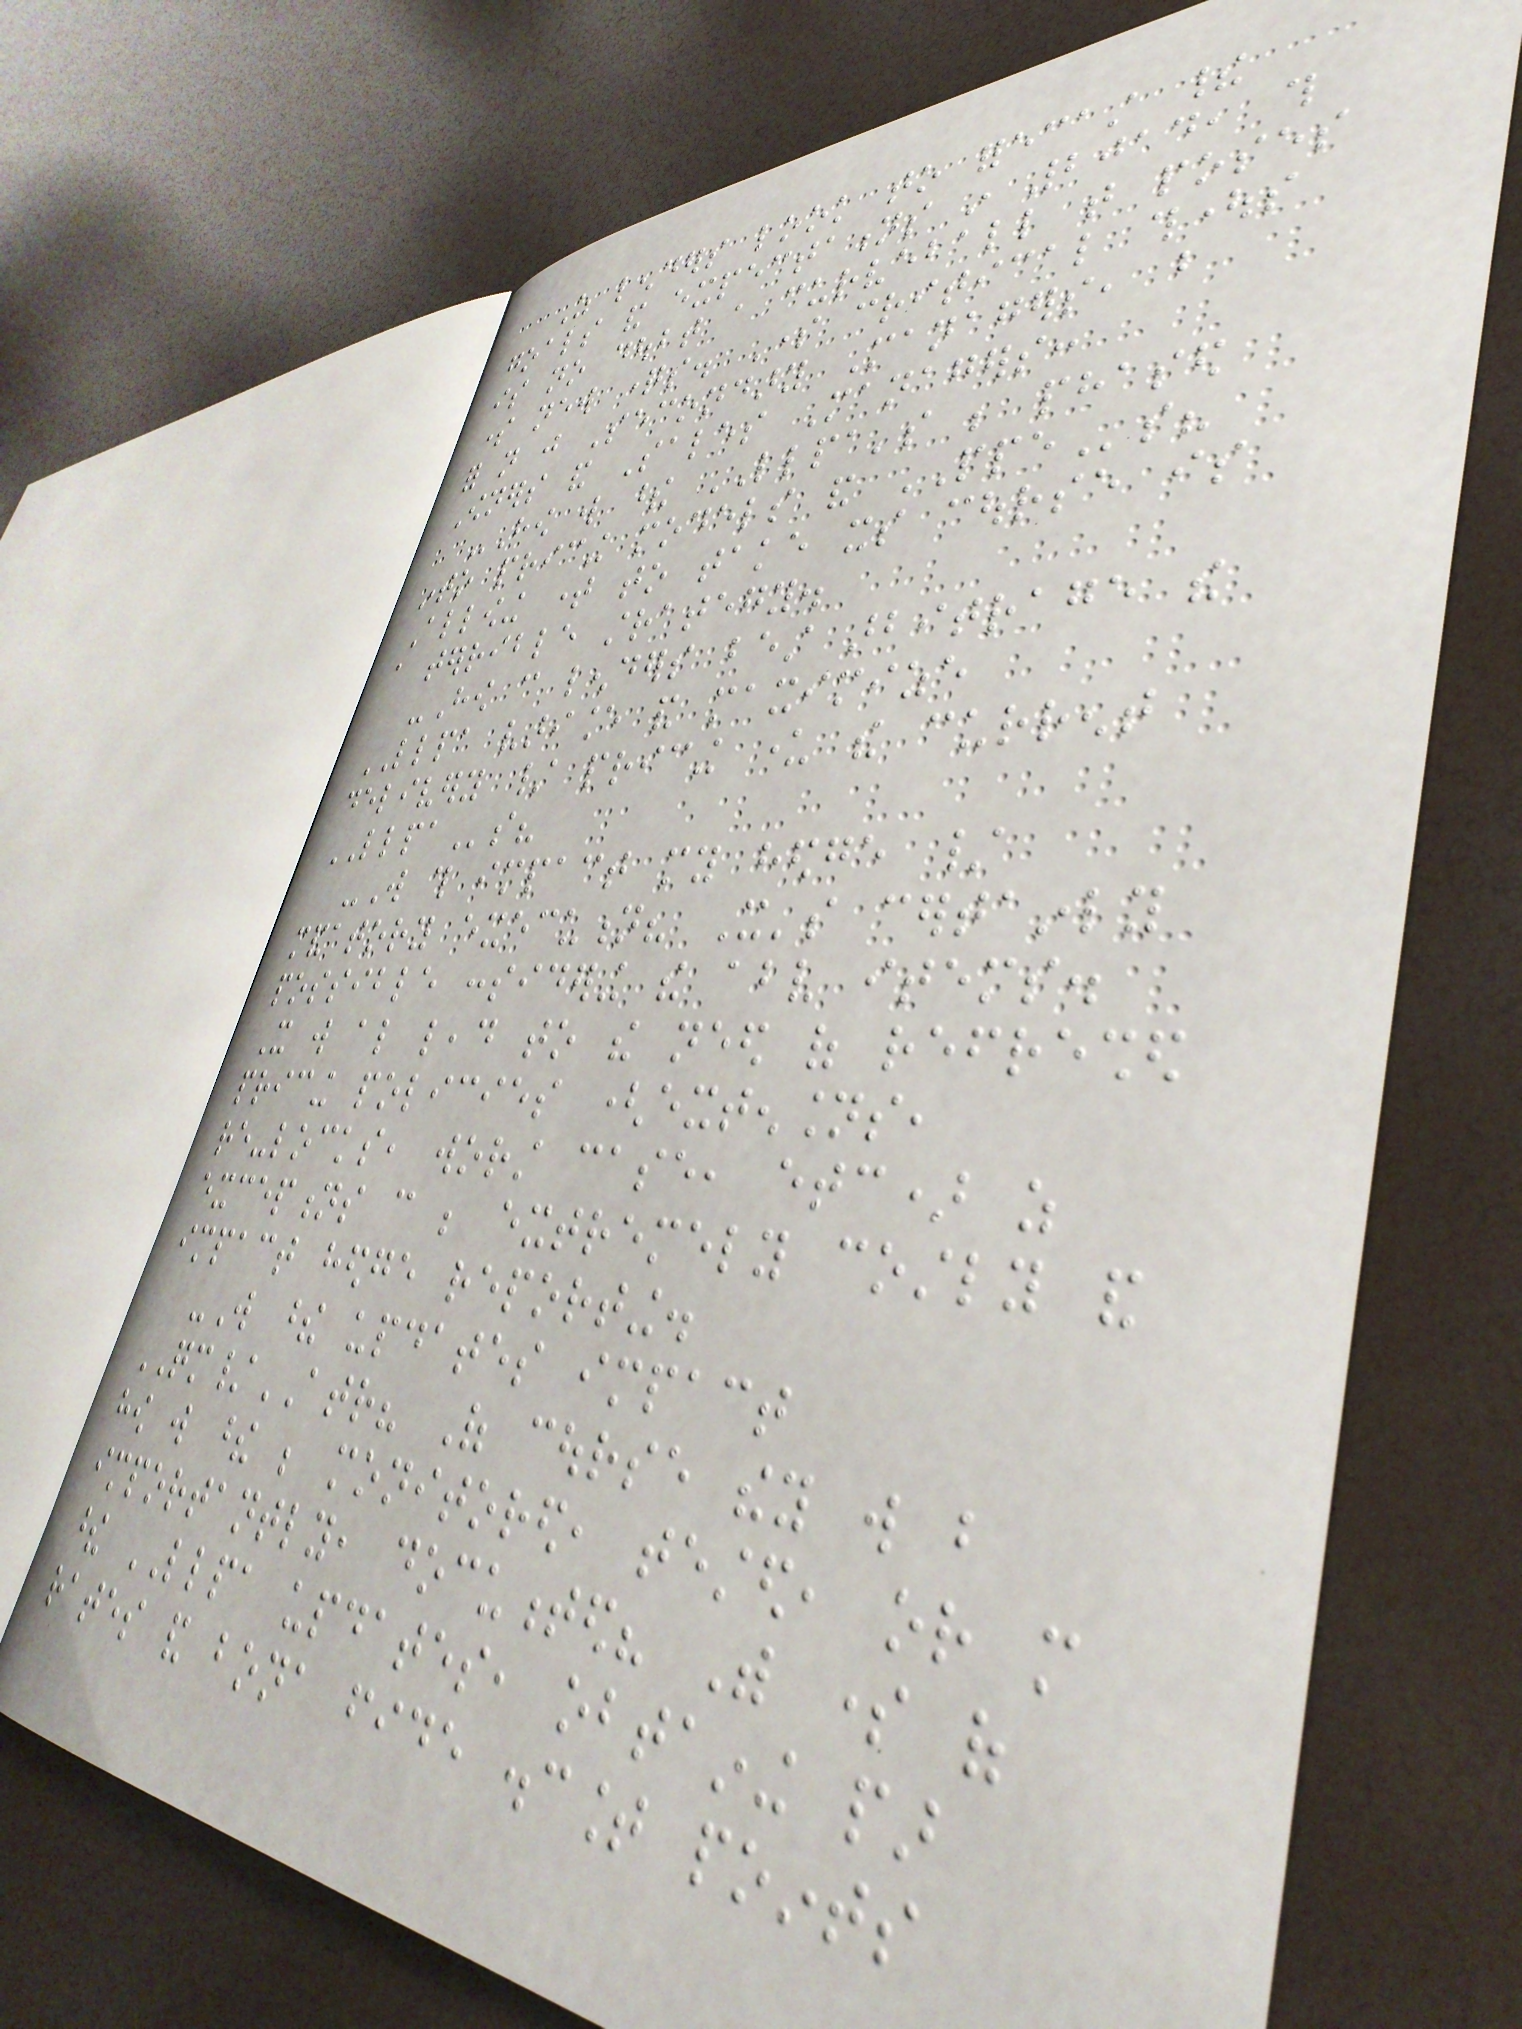As lenders look to forecast their
goals and expectations in 2014, this
is no doubt a curveball that poses
some new questions. Some critical thoughts
for not just Secondary Managers, but
Owners and Sales Managers:
-How will these LLPA's be phased
into pricing models and PPEs?
Allowing time to take its course is
a terrible strategy.
-How can lenders best arbitrage the
LLPA variance and maximize
delivery / pricing under the current
LLPAs?
-Will this impact my hedge /
mandatory execution? It's certainly
possible considering the above items.
It will also lead to the need of refreshed
pricing policies (extensions,
re-locks, worst case, etc) as
exceptions can be extremely costly and
impact hedge reporting.
-Will these updates impact
QM/ATR? Of course they will but
how will these be monitored, tested, or more
importantly, documented? With some of
these LLPA updates, obtaining par
rates and bona fide discount points
